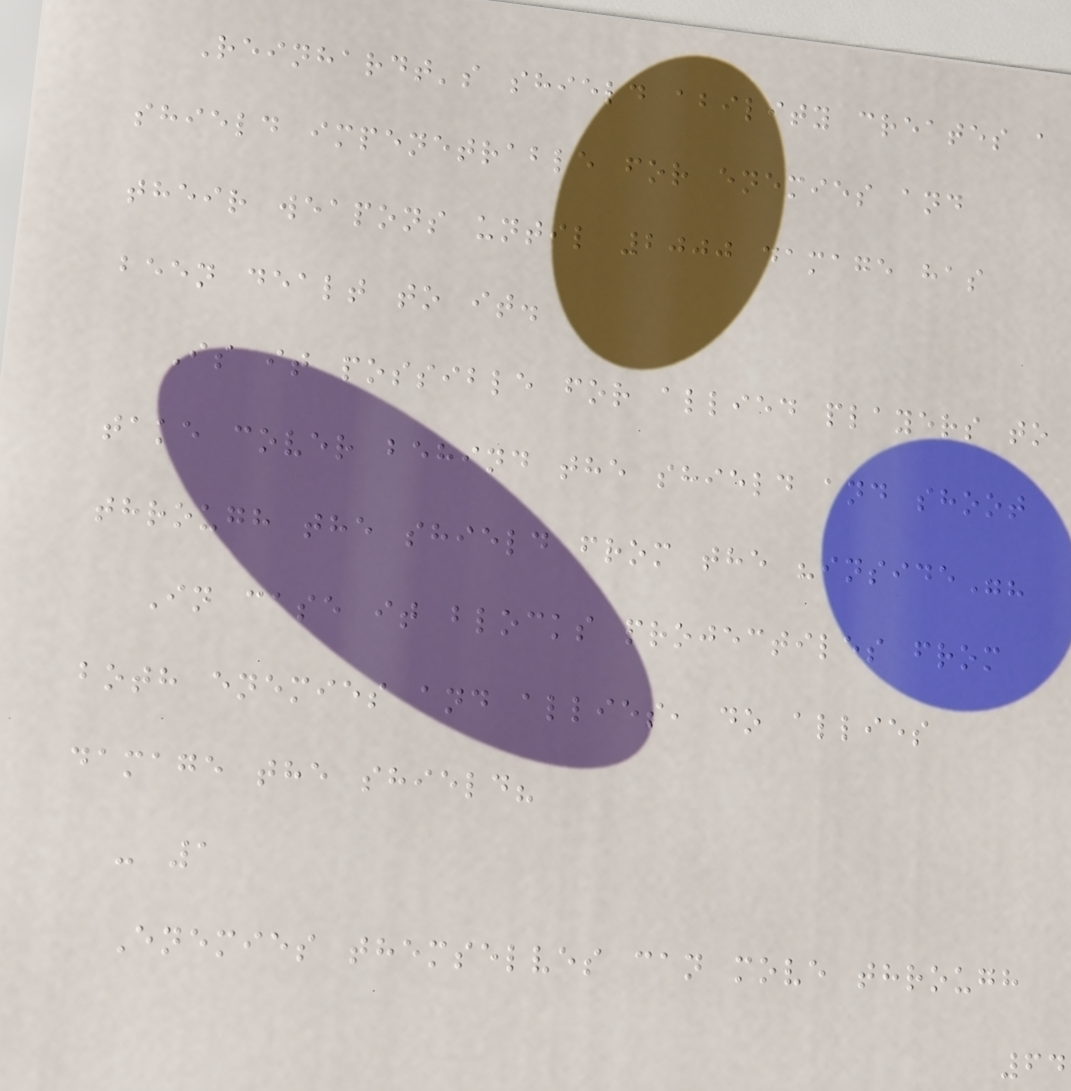Reinhardt's shield ability creates a
shield impenetrable for enemies and
their weapons until 2000 damage has
been dealt to it.
Is it possible for allied players to
take cover behind the shield and shoot
through the shield from the "inside"?
In case it blocks projectiles from
both enemies and allies, do allies
damage the shield?
- 1
Enemies themselves can move through
64
